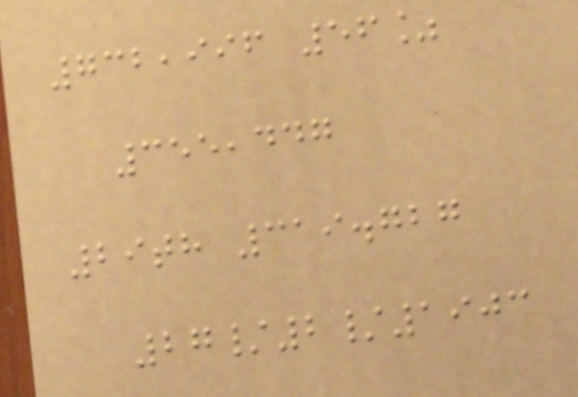732,996 56%
355,447
29th 319.727
27/2/1903
